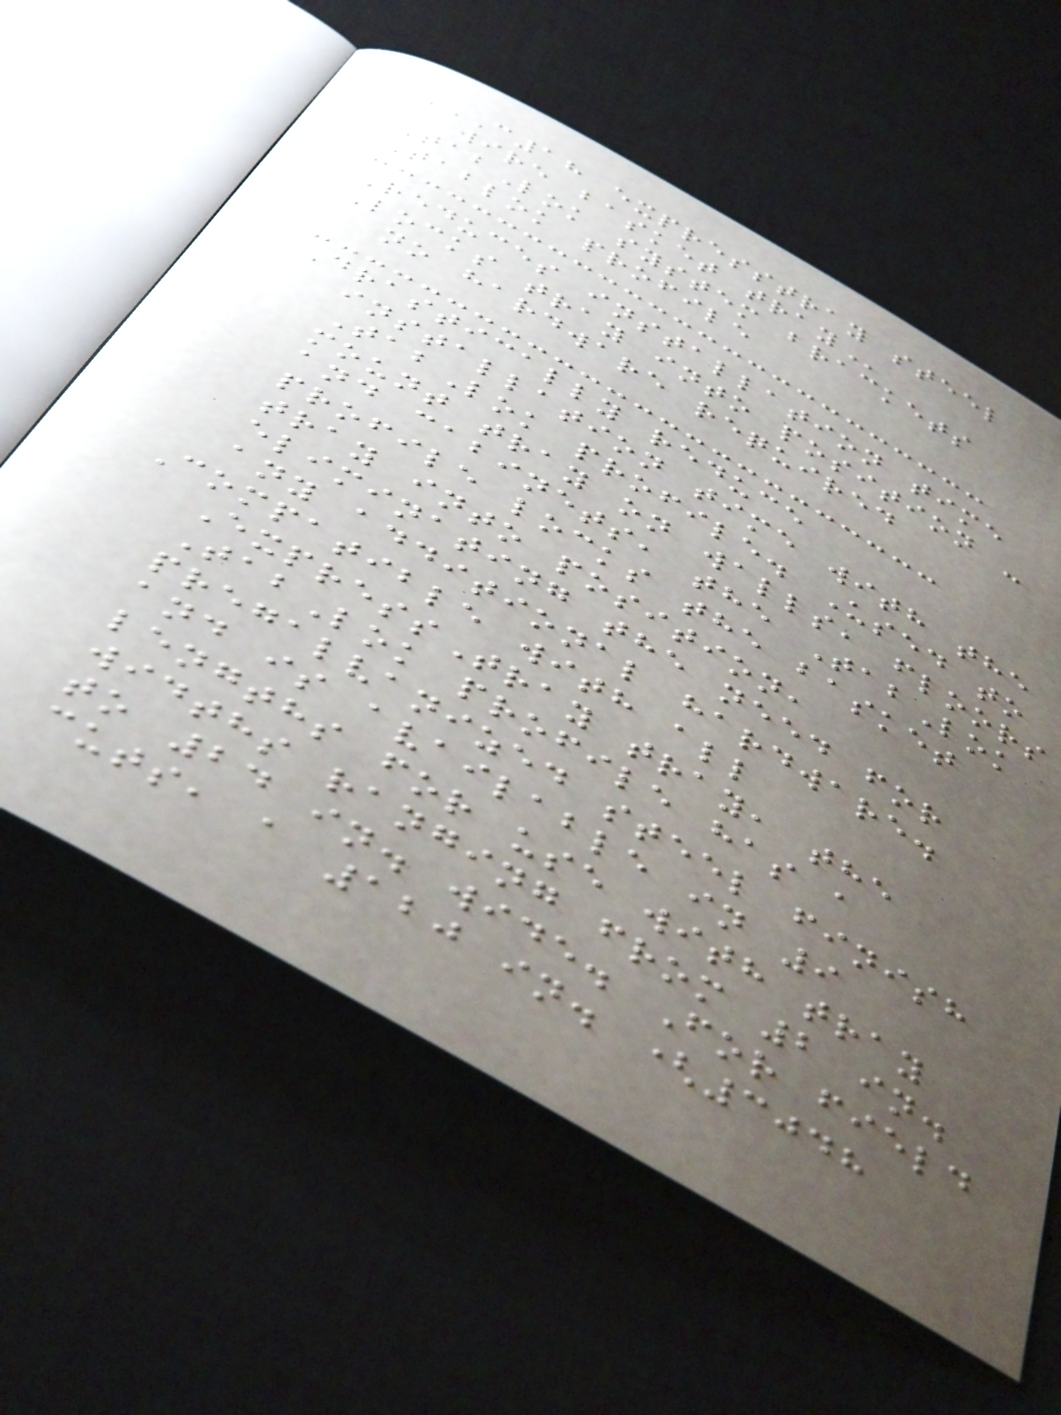C18 EXPRESSTRAY STEEL
WIRE BASKET TRAY
TabLok system brackets
Tablok profile
Reduces installation time
Locks tray into position -
no hardware required
Drastically reduce
installation time with the
TabLok profile. Used to
mount tray on walls, floors
and cabinets, the TabLok
profile locks the basket
tray into position,
eliminating the need for
any additional hardware.
Compatible with all
ExpressTray tray, the
TabLok profile has a
pregalvanized steel finish
and is available in 9
lengths for use with tray
widths ranging from 2 in.
to 24 in. wide. For field
cuts, a 120 in. (3048
